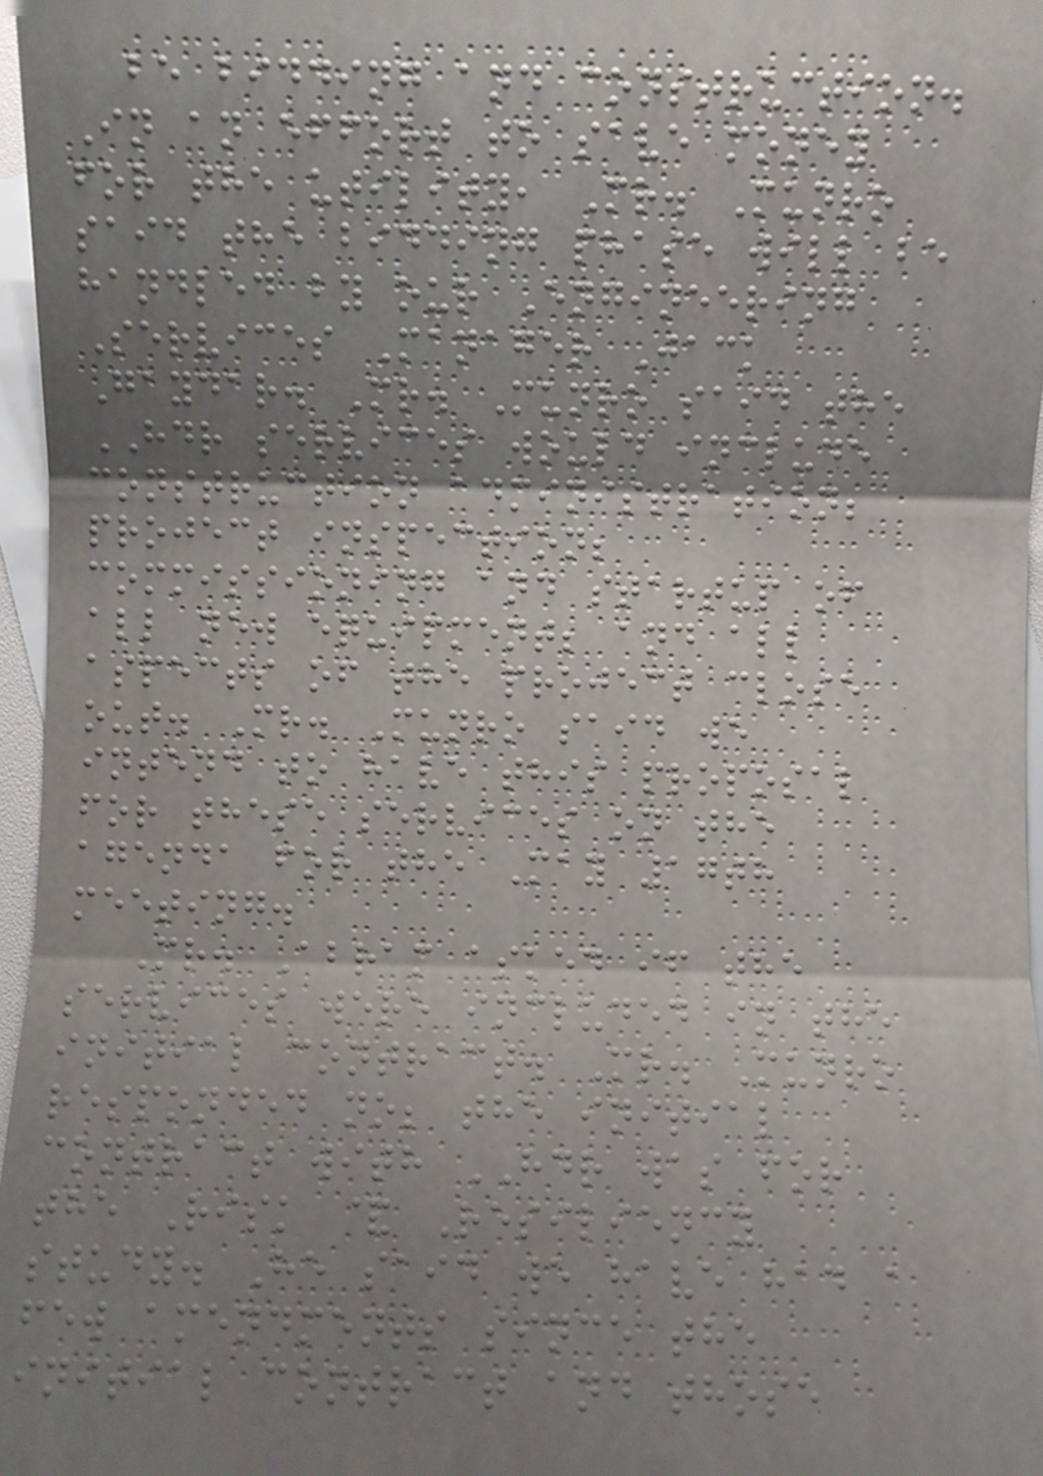be bidding and construction.
In an effort to save money
for the utility, Mr. Munro
said the bidding phase will be
handled by our Engineering
Services Manager Jack
Gaydar. Mr. Munro said the
HDR services would include
construction administration;
project inspection;
commissioning and startup of
all new equipment; and all
aspects of the project close
out. Mr. Munro said we
intend to have this proposal
for these services on the
agenda for the May 17th
meeting.
Mr. Abram asked if the
services were included in the
initial contract. Mr. Munro
responded no; the initial
contract with HDR was for
the Risk & Resiliency
study. He said we have had a
few amendments since the
initial contract and those
